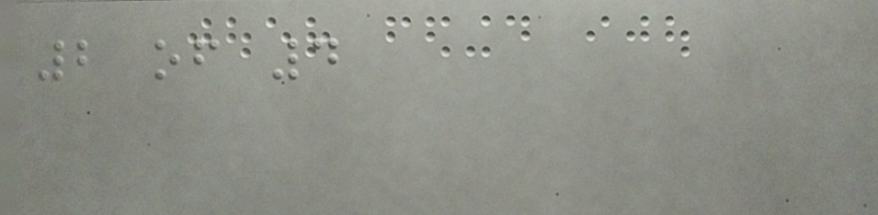2 of 4
